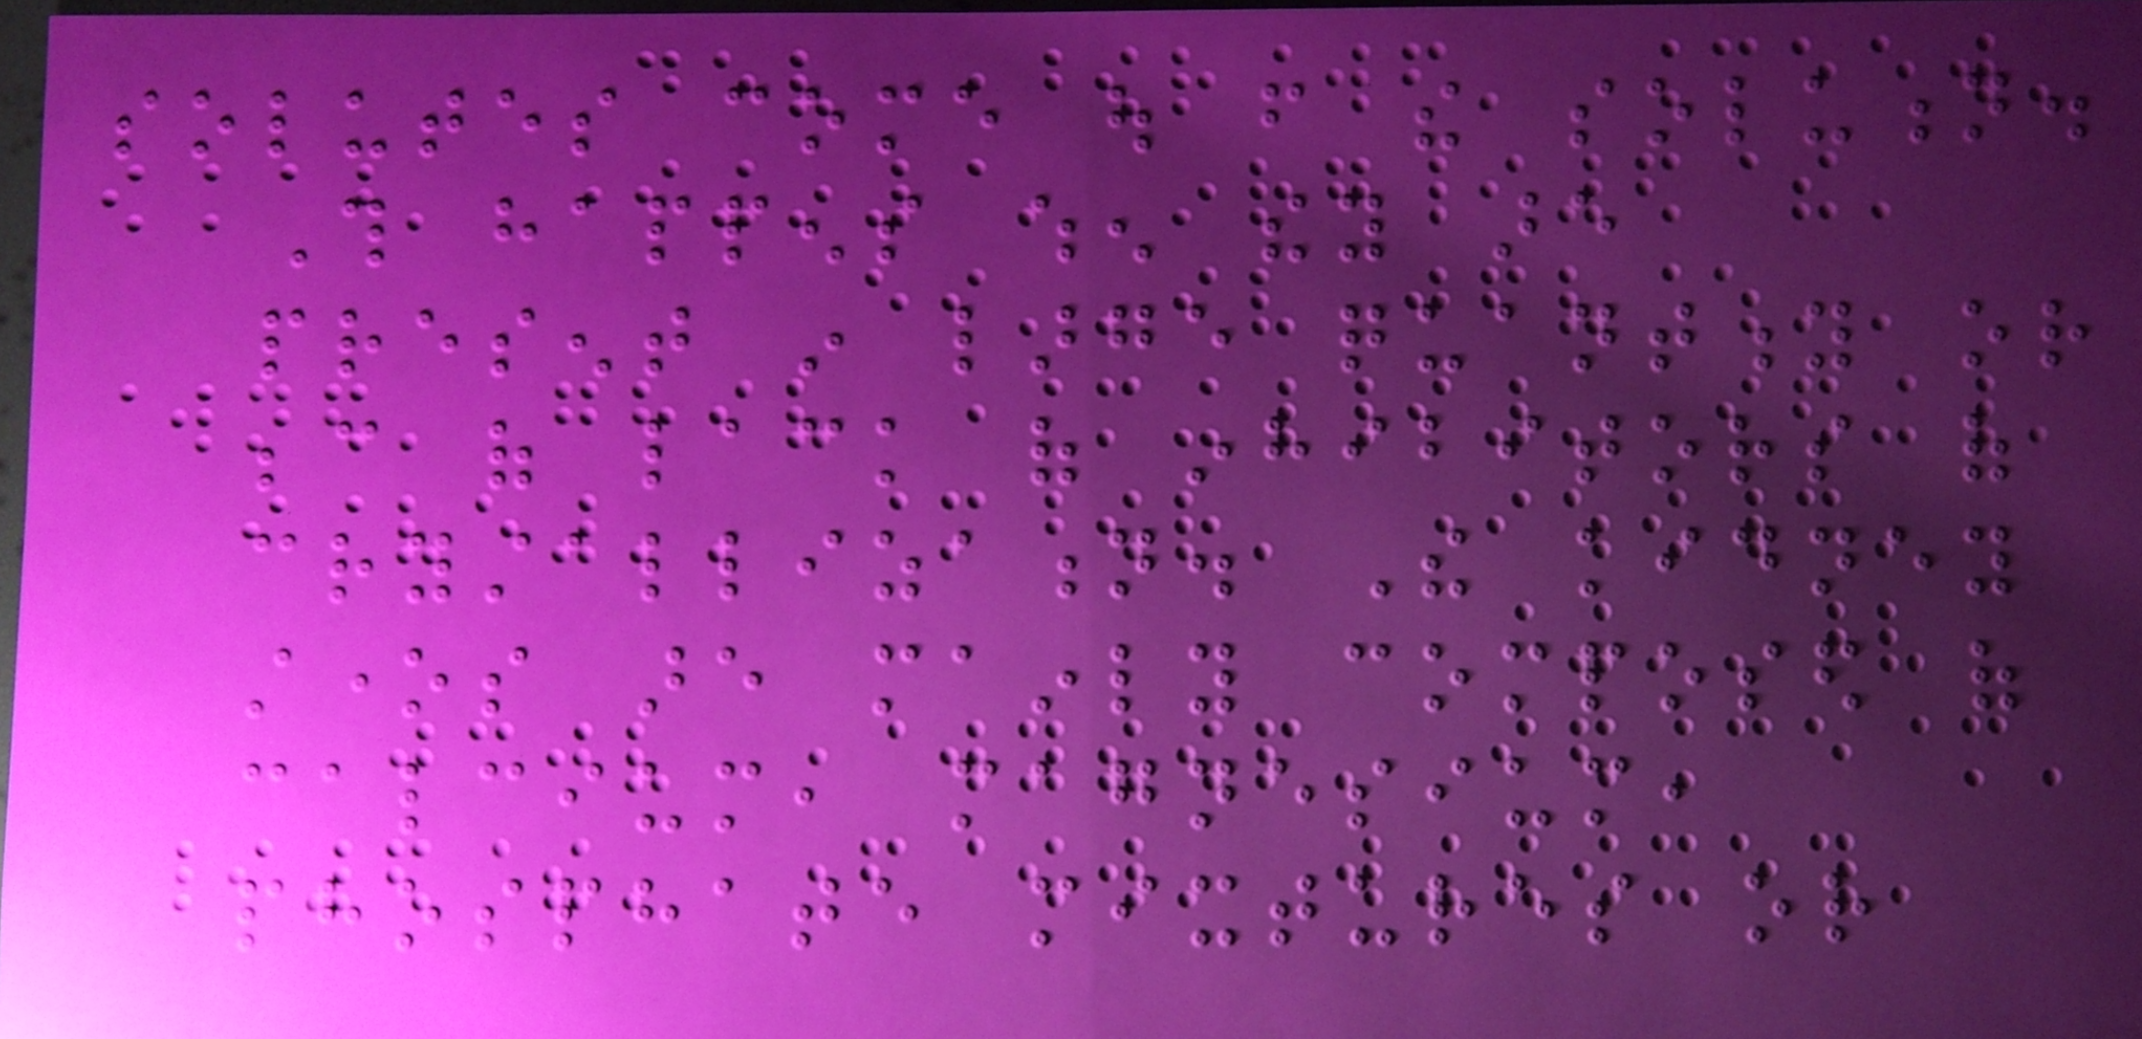solutes come out from the solution.
This happens when they are
present in large quantity or
because of lack of inhibitors of
crystallization. The kidney
stones are mainly composed of
calcium, magnesium,
phosphate mixtures or
